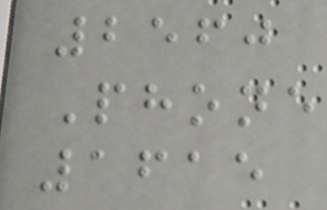2560
Phone
1615
